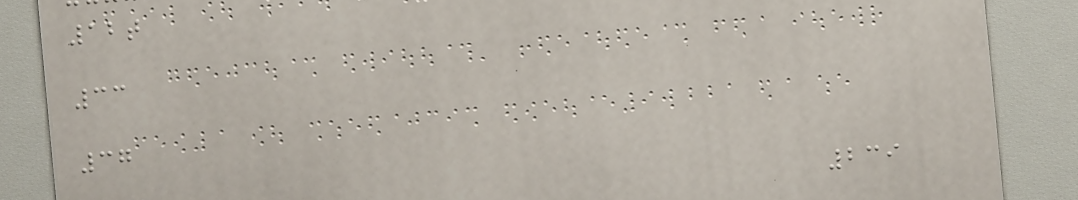12t
33
37
239
